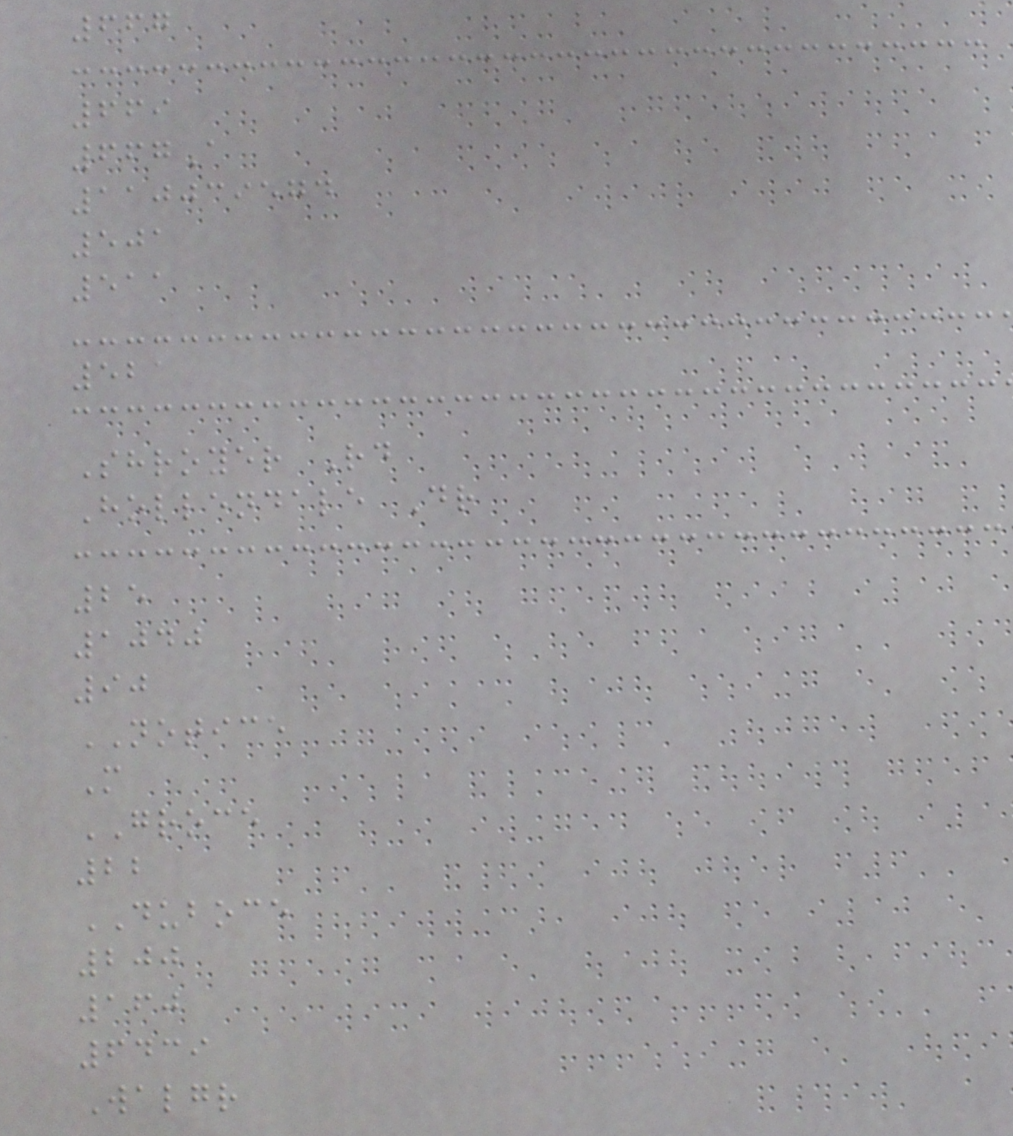667
669
667A
110039574
501
511
521
Shroyer Rd
Hollendale Dr
25
1040
90
NOTICE
M
GROCE
22
DUBOCE
200
160
6439
Walgr
